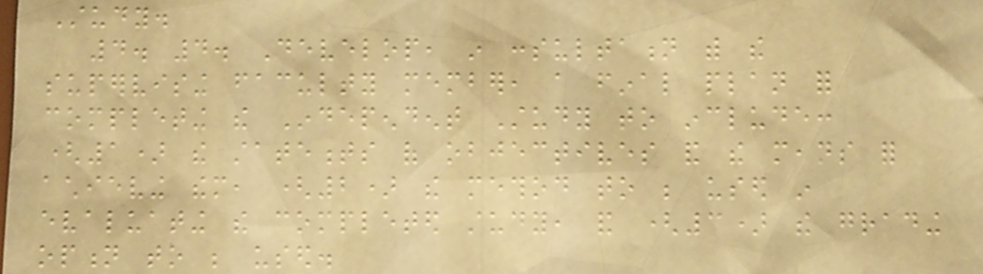Study.
4. 4. Develop, in consultation with the
supervising faculty member, a final plan for
completing the Independent Study to include:
(1) the statements of objectives and the means for
achieving them, (2) the method to be used in
evaluating the completed study, and (3) the grading
option to be used.
